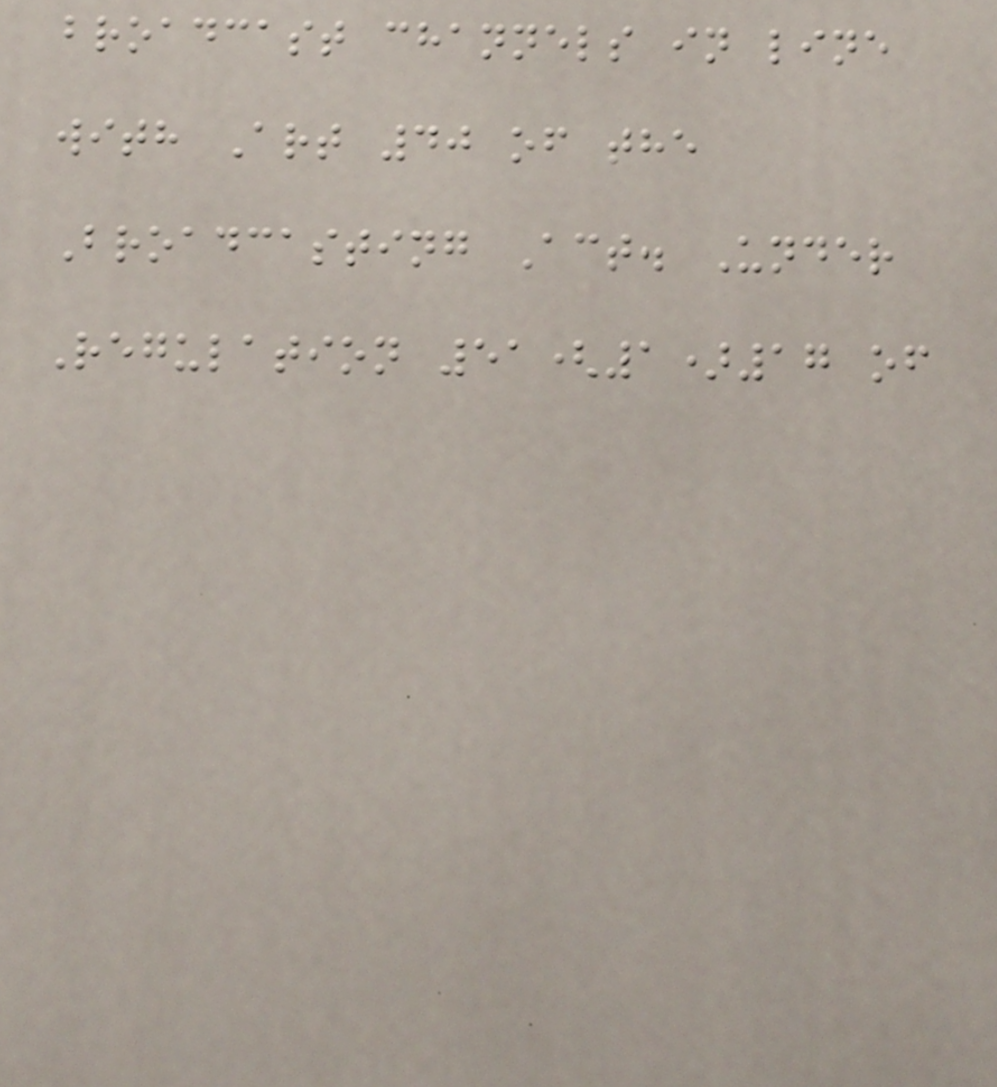broadcast channels in line
with Art 40 of the
Broadcasting Act. Under
Regulation 51(1)17 of
